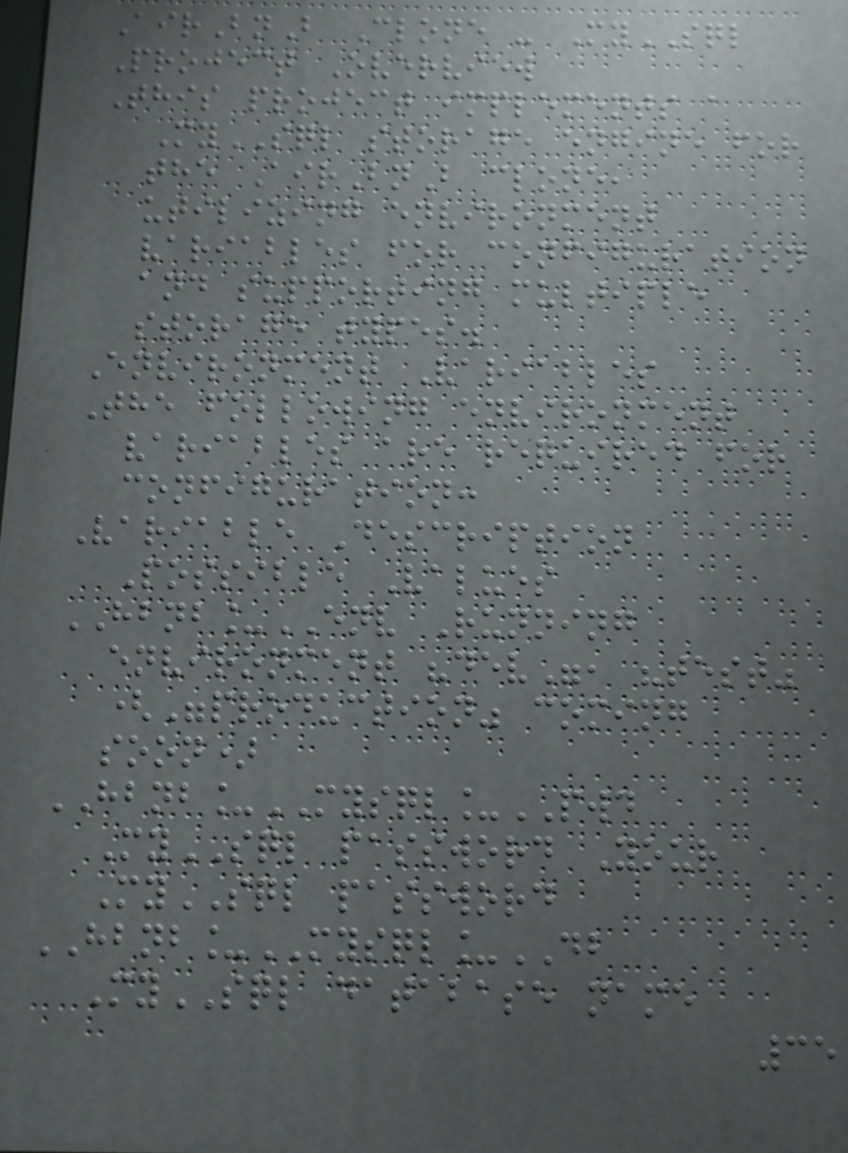AirBnB Clone - MySQL
Project Overview
This project implements a
MySQL storage engine for
the AirBnB clone,
utilizing environment
variables for configuration
and supporting multiple
storage types.
Environment Variables
The following environment
variables are required for
configuration:
Variable Description
Possible Values
HBNB_ENV Running
environment "dev", "test"
("production" coming
soon)
HBNB_MYSQL_PWD
MySQL password Your
MySQL password
HBNB_MYSQL_DB
MySQL database name
35
